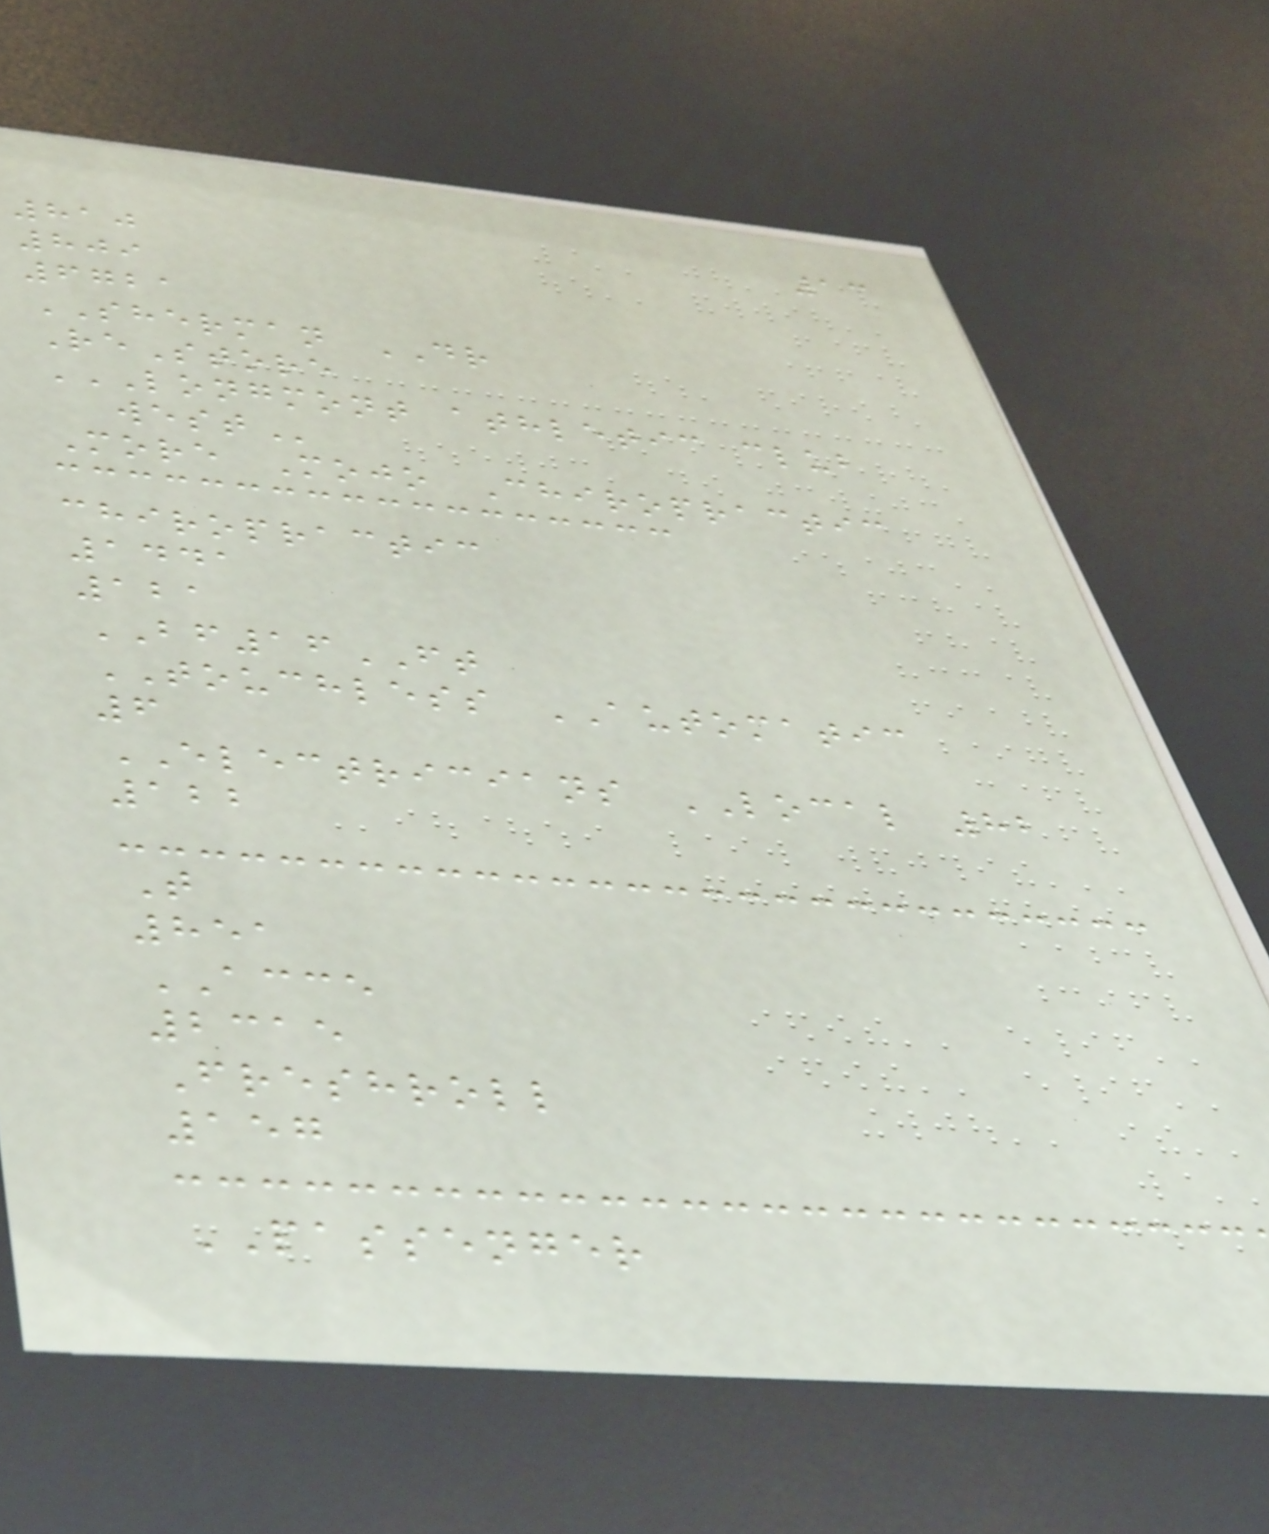13
810
809
6721
SHERMAN DR
ReStore
LONGMONT ATHLETIC CLUB
WEST
More Mojo Chiropractic
chiropractic
1441
121
BF16FT
TOUCHLESS AUTOMATIC
6
ELECTRICIANS LOCAL 82
122
T
851
ACCE
2315
Freshroll
157
PASSENGER
